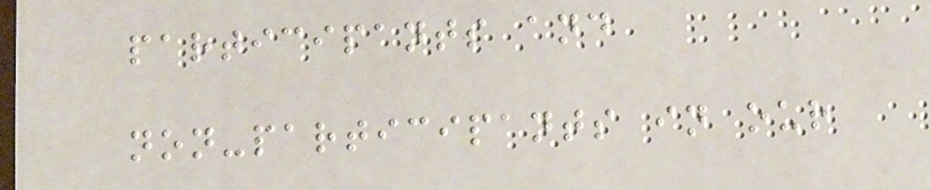participants and
non-participants in our
